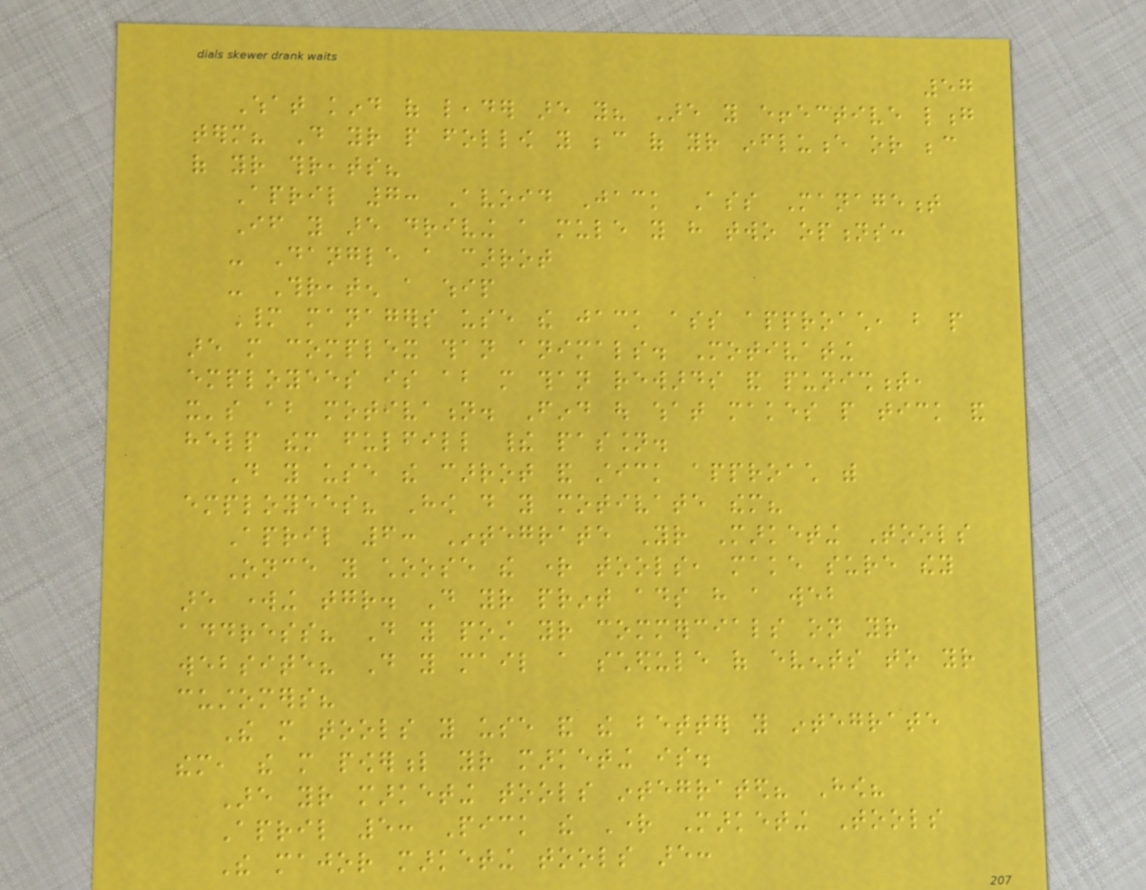57
What kind of leader are you? Are you effective long
term? Do your people follow you because of your influence or because
of your threats?
April 7: Avoid Jack Ass Management
If you are driving a mule you have two options:
- Dangle a carrot
- Threaten a whip
Many managers use the jack ass approach, but people
are more complex than animals. Motivating
employees is about more than rewards and punishment,
it's about motivation. Find out what makes people tick and
help them fulfill their passion.
Do you use the carrot and stick approach with
employees? How do you motivate them?
April 6: Integrate Your Marketing Tools
Once you choose the right tools, make sure they
are working together. Do your print ads have a web
address? Do you post your commercials on your
website? Do you mail a schedule of events to your
customers?
The more tools you use and the better you integrate
them, the more powerful your marketing is.
Are your marketing tools integrated? How?
April 5: Pick the Right Marketing Tools
The major marketing tools are:
